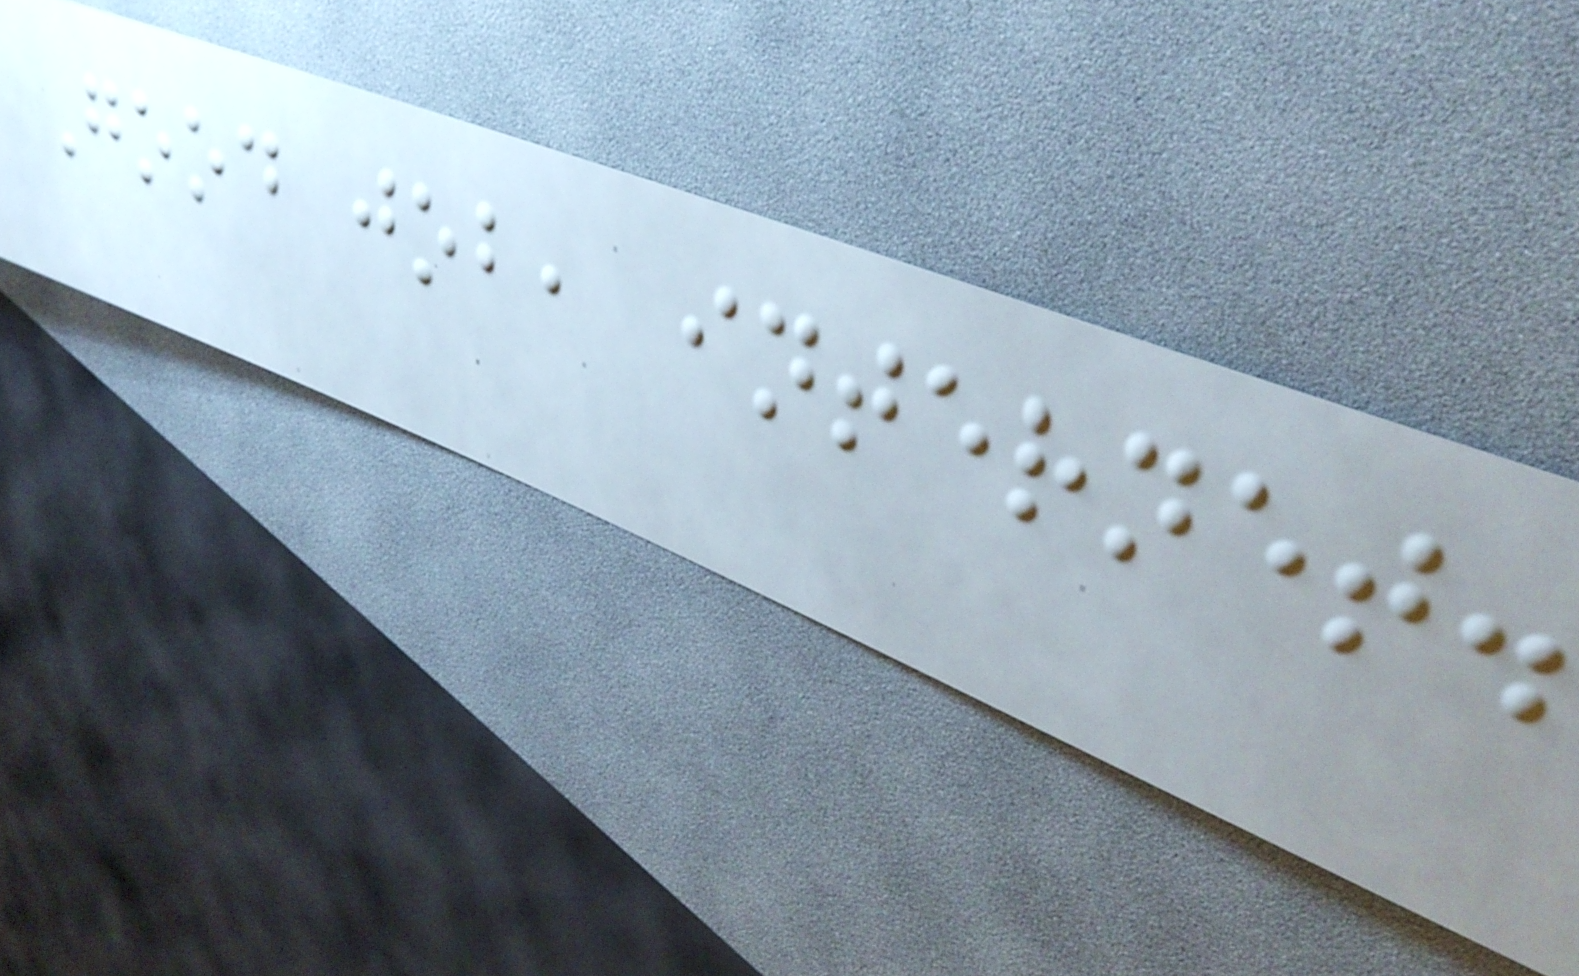Good job, internet.
